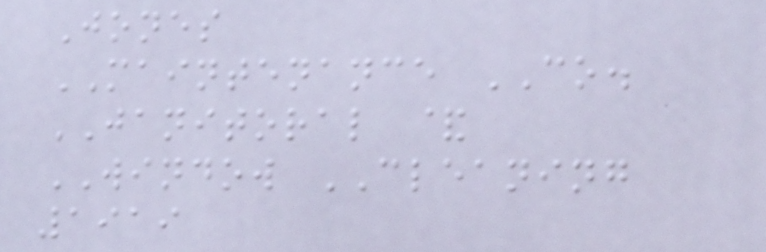Jones
MAINTENANCE CO.
JANITORAL &
WINDOW CLEANING
1919
